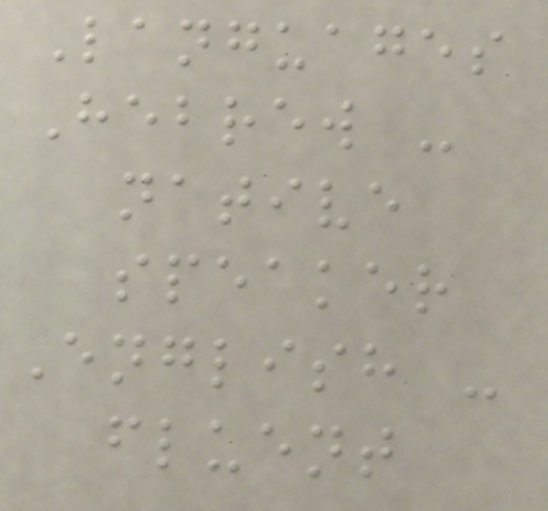Languages
Hebrew -
native
speaker
English -
fluent
